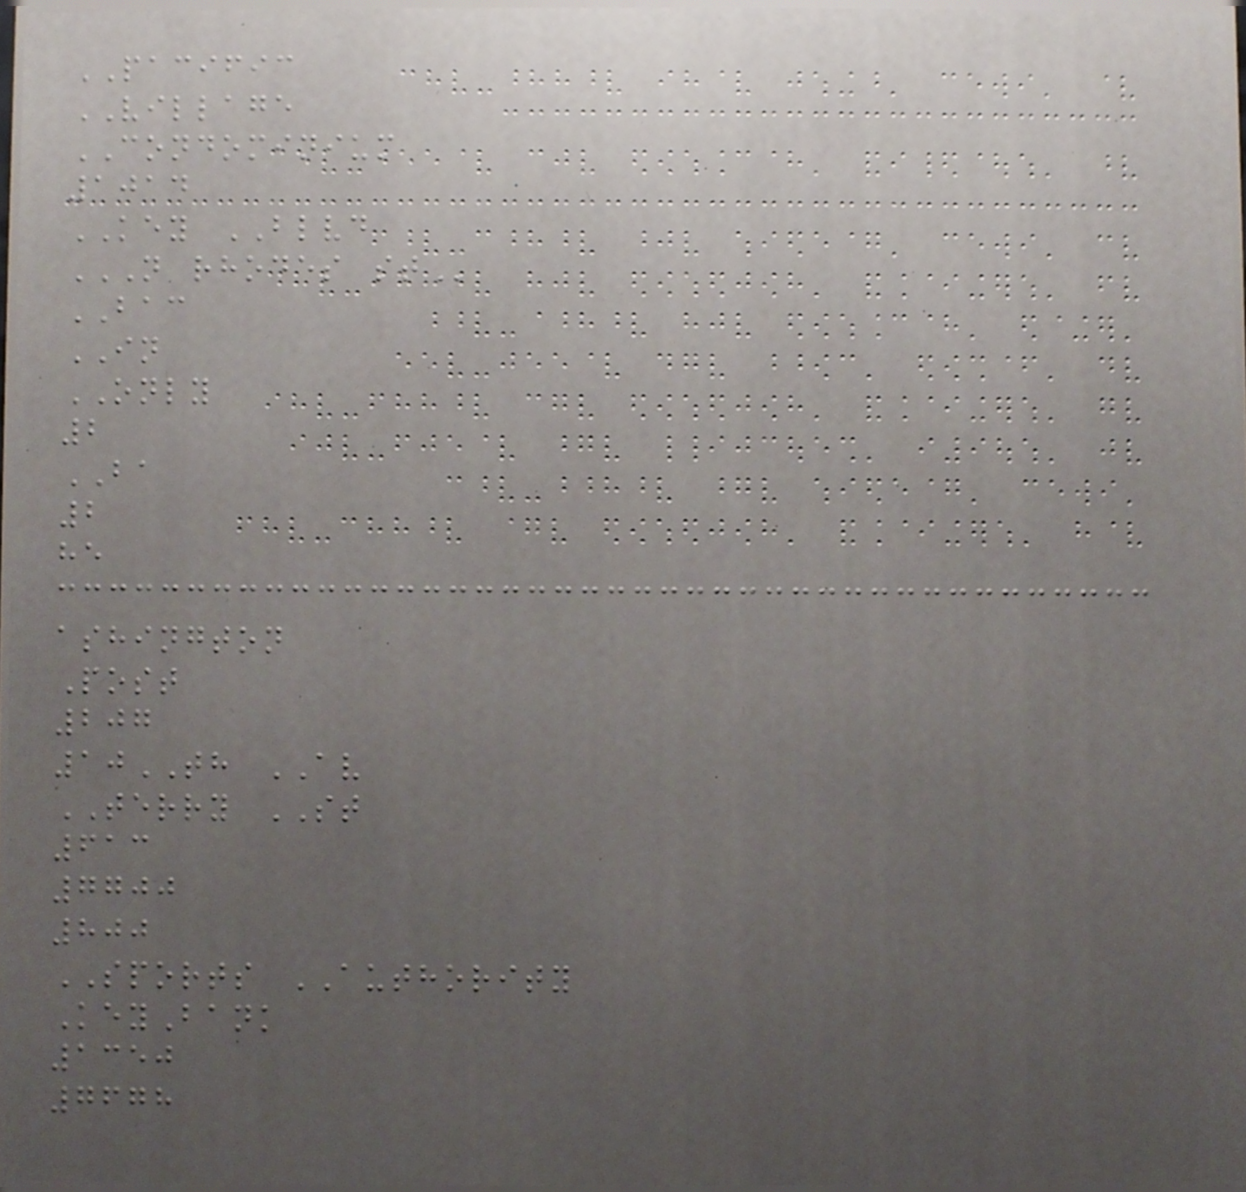PACIFIC
VILLAGE
CONDOMINIUM
1014
KEY BLVD
N RHODES ST
BAC
IN
ONLY
2
BA
2
he
ashington
Post
207
10TH AV
TERRY ST
613
7700
800
SPORTS AUTHORITY
KeyBank
1350
7678
